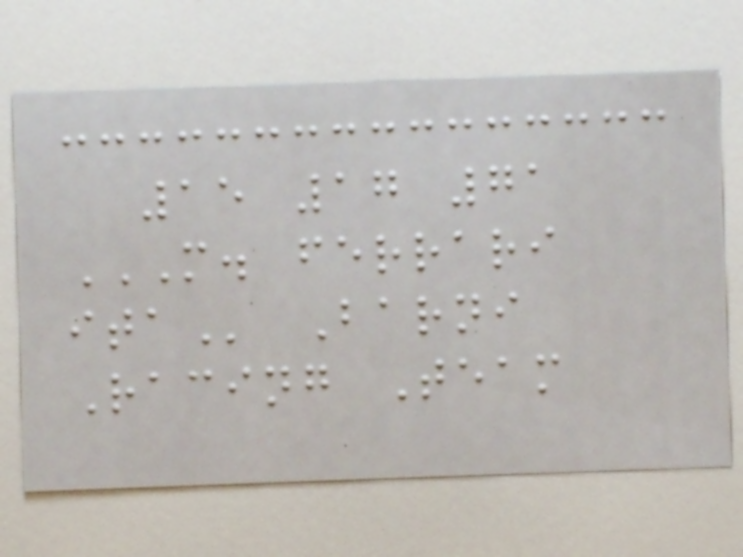15 17 71
M. FERRARI
ITA Barni
Racing Team
